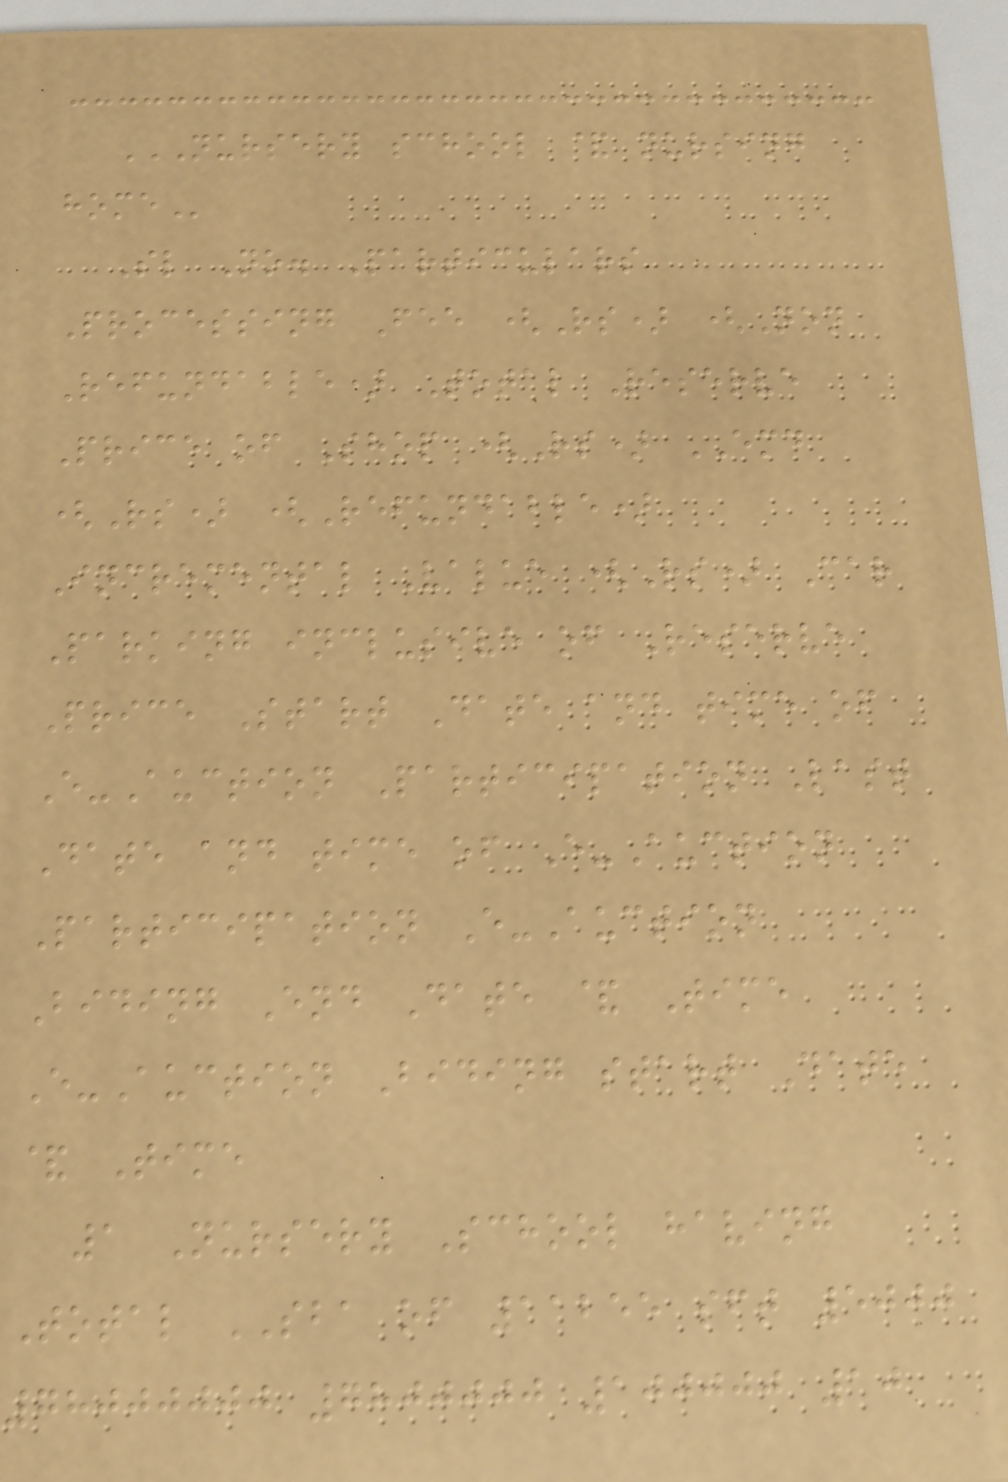NURSERY SCHOOL & NURSING
HOME
Sl No. Particulars
Processing Fee (Rs) (Non
Refundable) Total Reserve
Price of Shop (Rs) EMD
(Rs) (Refundable)
Incremental Value (Rs) Car
Parking inclusive of Reserve
Price Start Date and time of
E-Auction Participation Last
Date and time of E-Auction
Participation E-Auction
Biding End Date & Time
E-Auction Biding start Date
& Time
1 Nursery School having
Total SBA of 11255 sft 5000
78000000 7800000 100000 10
